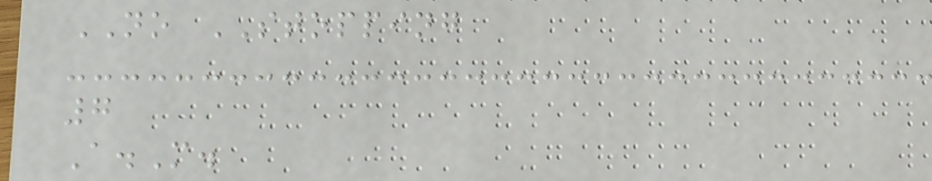NO STOPPING
7
A.M.
